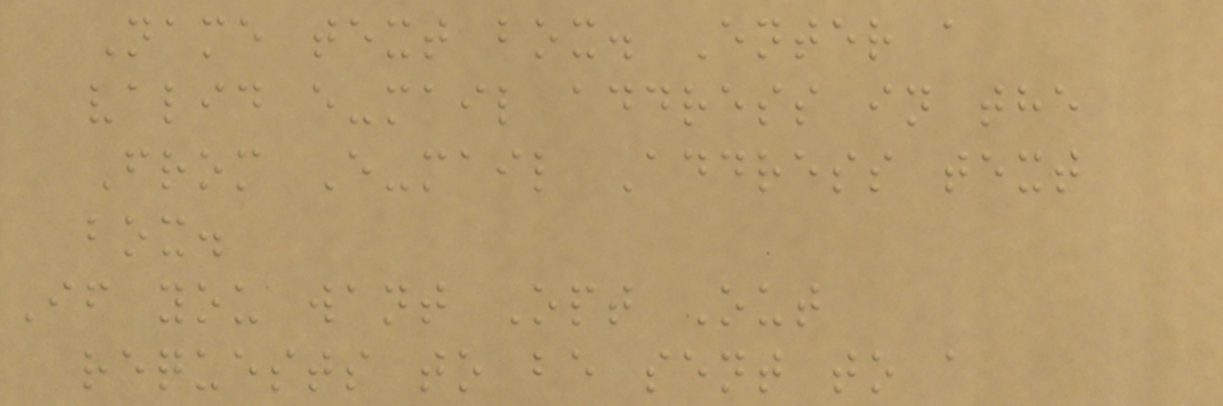Name text box. Enter a
valid e-mail address in the
From E-mail Address text
box.
If you want Opt Out
requests to be sent to a
